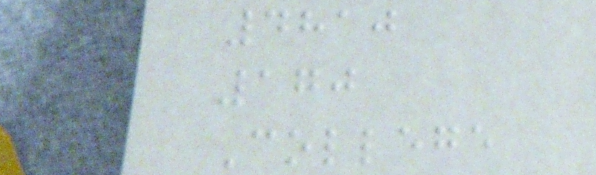4810
170
College
